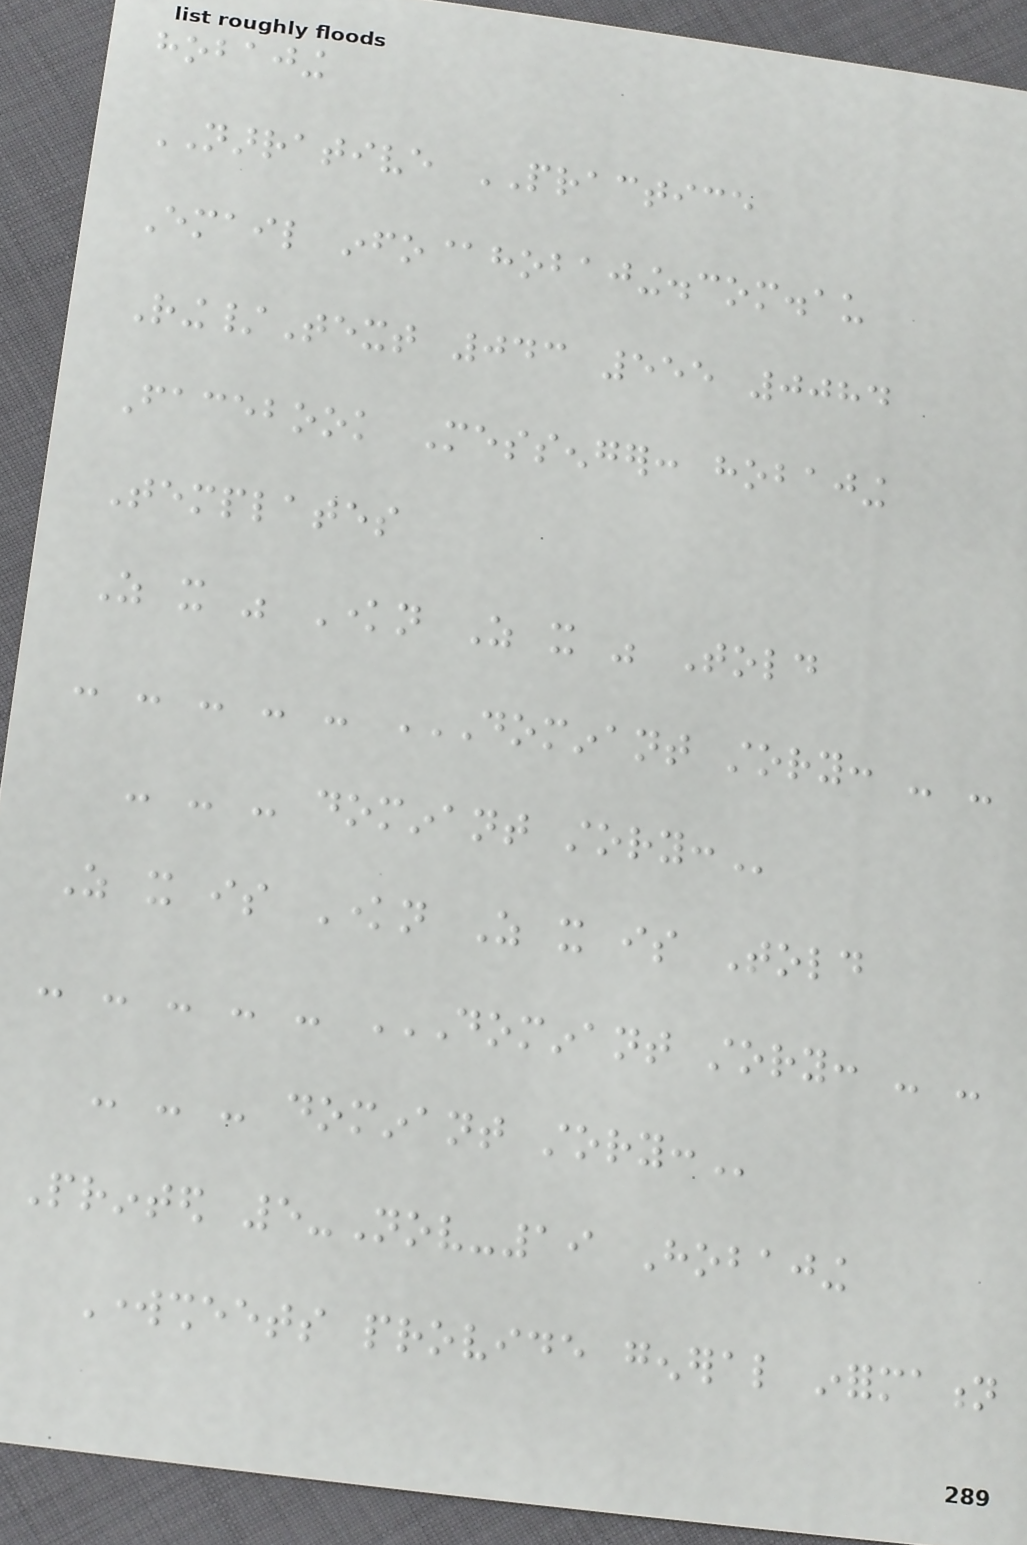hobajing
NARRATIVE PRACTICE
Email info@hobajing.com.au
Ring/Text 043 555 0084
Facebook Messenger: hobajing
Templates
As it was Known As it was Told
- - - - - DOMINANT STORY: - -
- - - DOMINANT STORY:
As it is Known As it is Told
- - - - - DOMINANT STORY: - -
- - - DOMINANT STORY:
Printed 5-Nov-19 Hobajing
Worksheets provide general information
